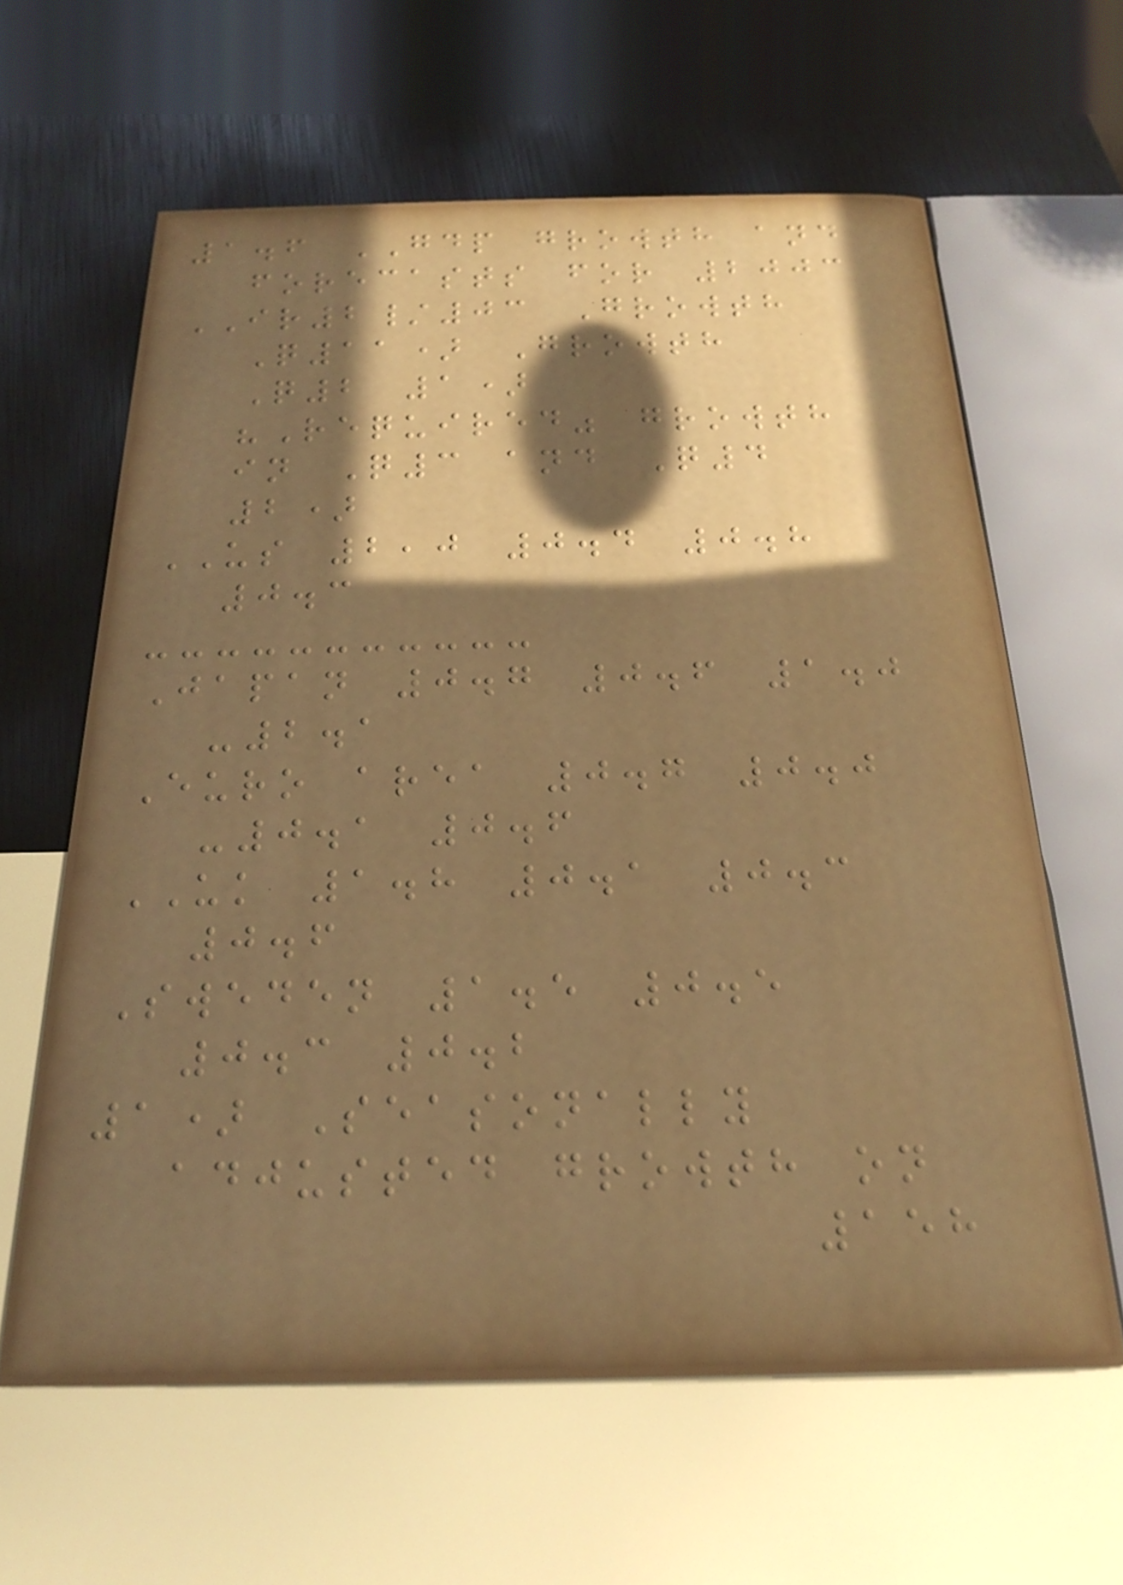1.6 GDP growth and
forecasts for 2003
IR2/03 Growth
Q11) Growth
Q2 1)
"Required" growth
in Q3 and Q4
2)
US 2,0 0.4 0.8
0.3
Japan 0.7 0.6 1.0
-2.1
Euro area 0.7 0.0
-0.1 0.6
UK 1.8 0.1 0.3
0.6
Sweden 1.5 0.5
0.3 0.2
1) Seasonally
adjusted growth on
158
